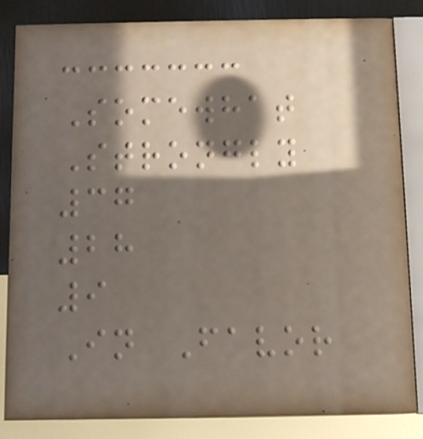Somewhat
Strongly
37
28
9
In Favor
